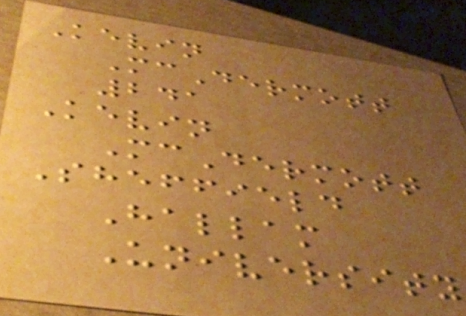Kevin
McDermott
241
Kevin
McDermott
Sheffield
Hallam
University
